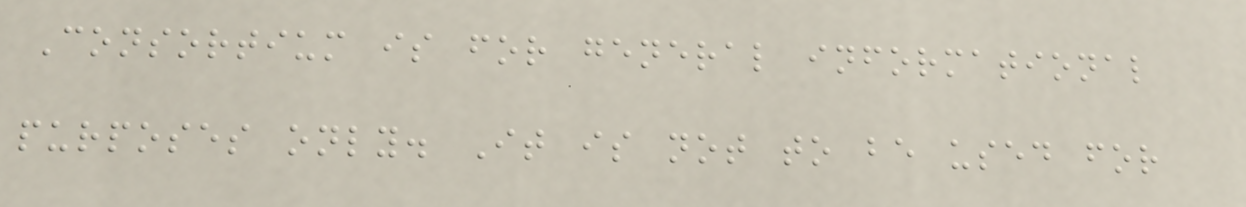Consortium is for general informational
purposes only. It is not to be used for
